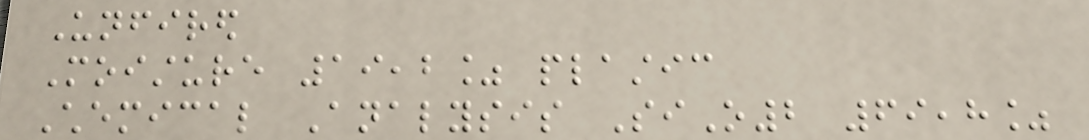Unfired
Moisture 19,2% plastic
Chemical Analysis SiO2 69,8%
